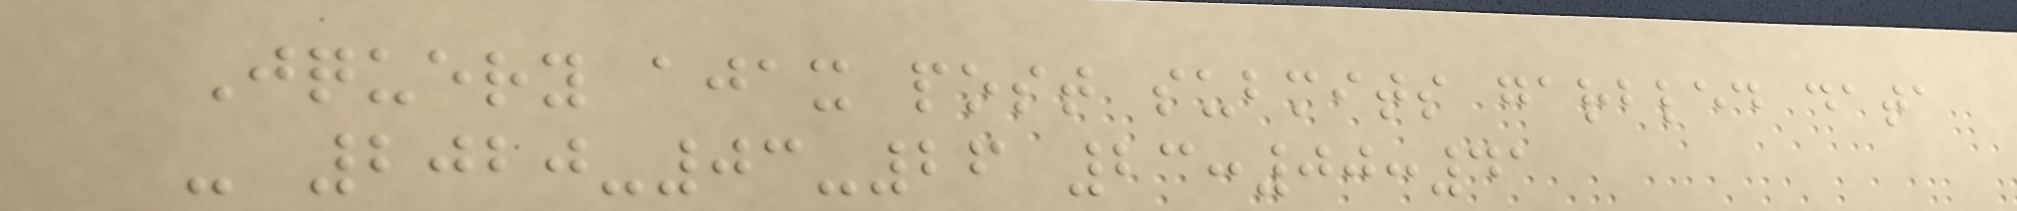Jquery ajax post submits garbled data
- 2020-03-26 23:00:41
